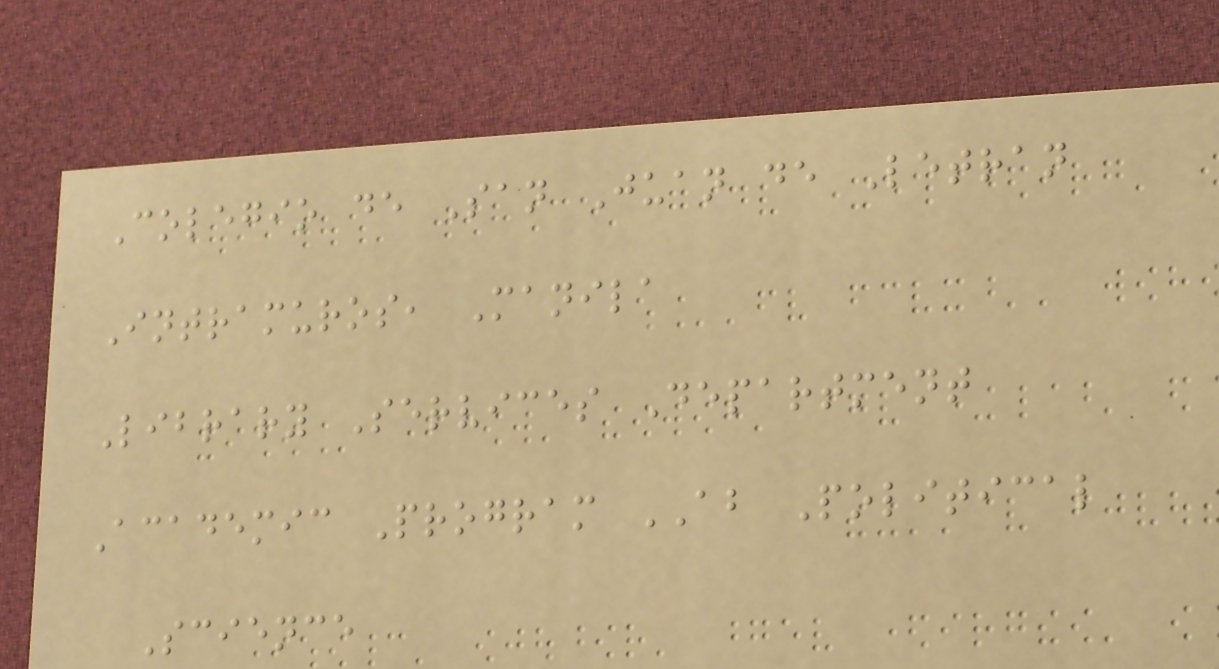Colegio de San Juan de Letran
Intramuros, Manila
Library Services Department
Academic Program AB Political
Science
